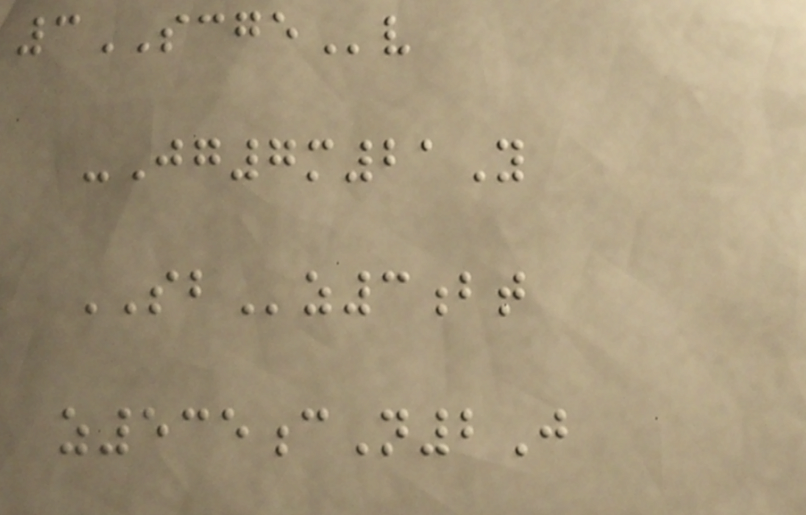3SCGEv
-Jg7m21Y
SBz3bt
z535cN2J
